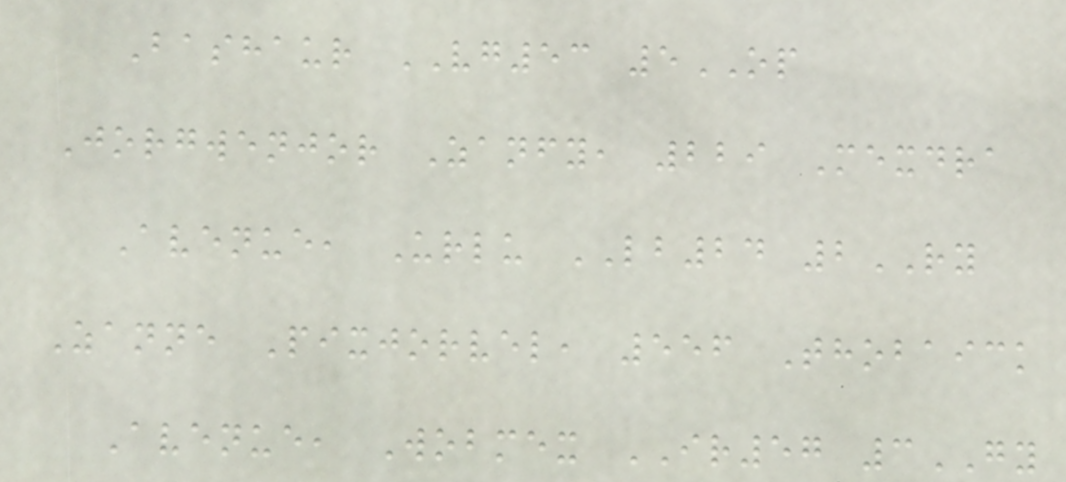Bashaur VG53 5OP
Jorgwenjor Zanfy, 229 Mexdra
Avenue, Urlu LB24 2RY
Zanne Pixjorvel, 556 Thobaick
Avenue, Wobmex IR57 3GY
